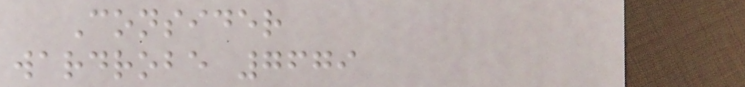Consider
wardrobe 7679
